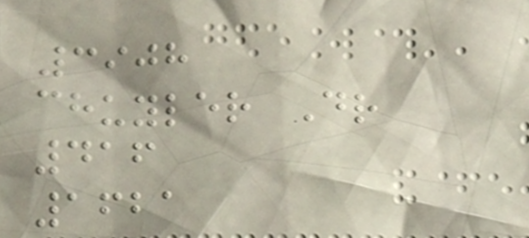3908
chuyler Dr
416
1621
